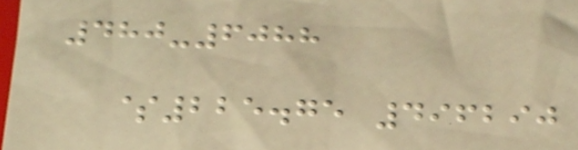480-6088
$225.75 496290
